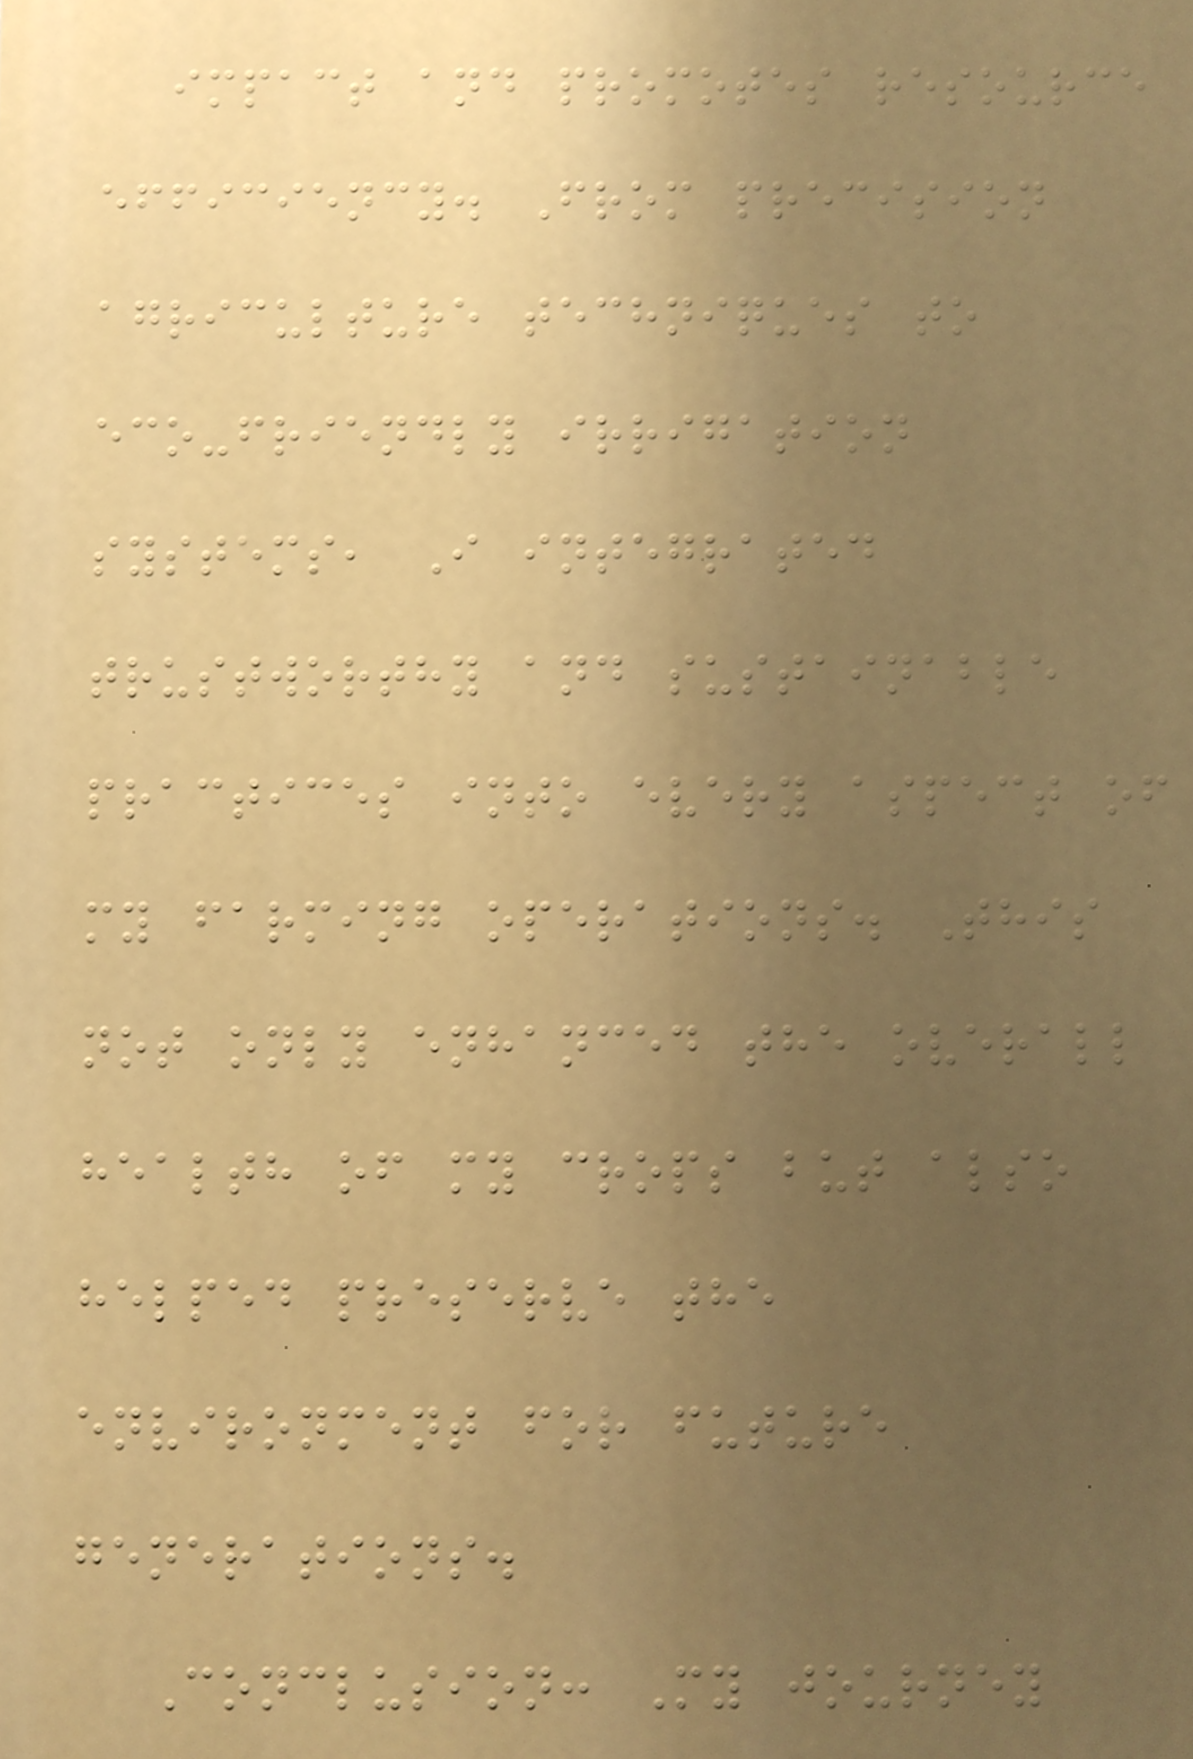impact and promotes resource
efficiency. From precision
agriculture techniques to
eco-friendly irrigation
systems, I integrated
trustworthy and sustainable
practices into every aspect of
my farming operations. This
not only enhanced the overall
health of my crops but also
helped preserve the
environment for future
generations.
Conclusion: My journey
